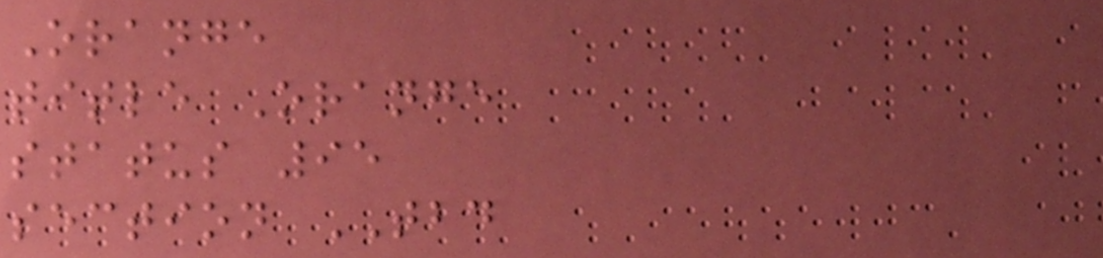Orange
title Orange
status 95
section TBD
